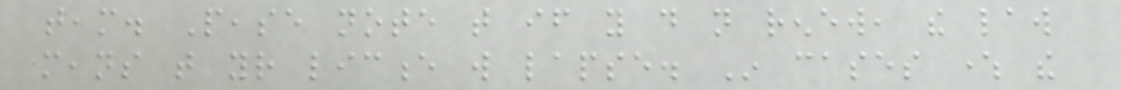team. Pease note that if you do not renew, the law
means that your licence will lapse. In cases where the
